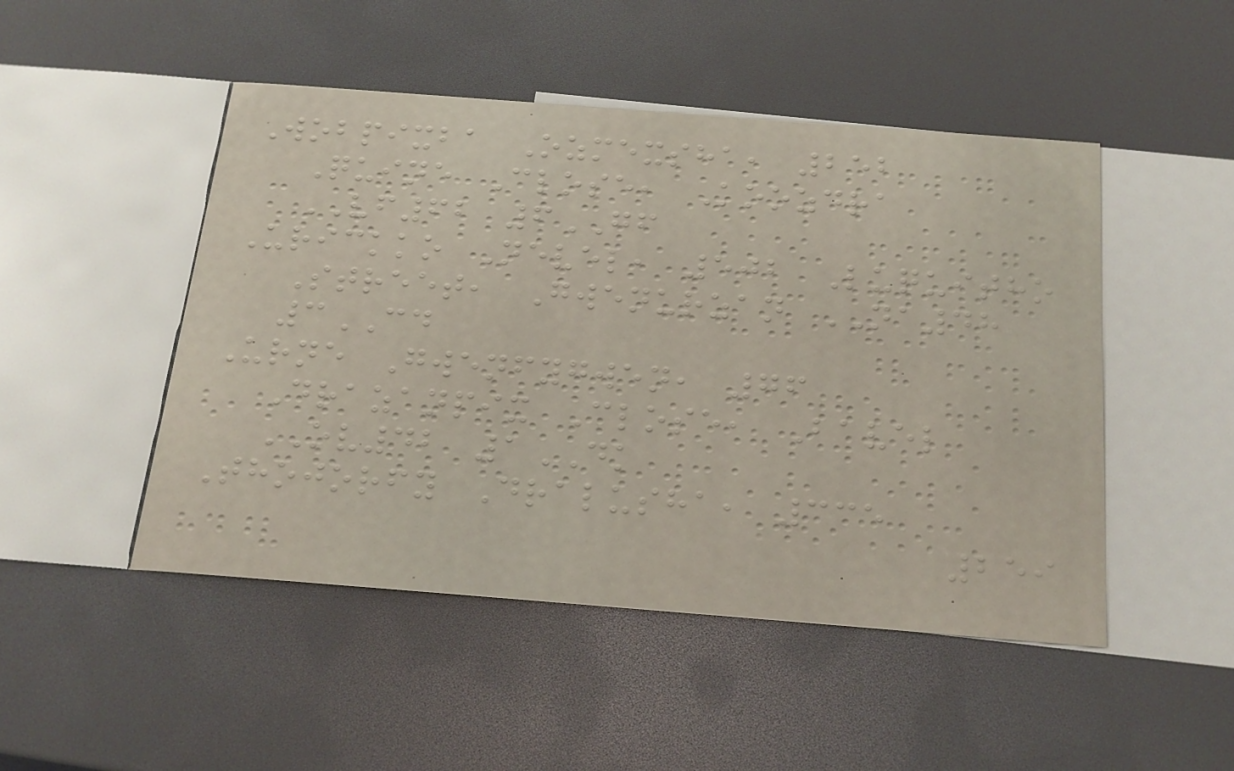Wobpixba Ozmexsha, 252
Quine Close, Koozdra
VF62 6GF
Urickko Nevel, 502 Luquitho
Street, Gwenurzan NA48
3CD
Urne Gwenfygwen, 76
Drazanpix Close, Bavel
OV42 1DK
Thojorfy Dralusha, 335
259
